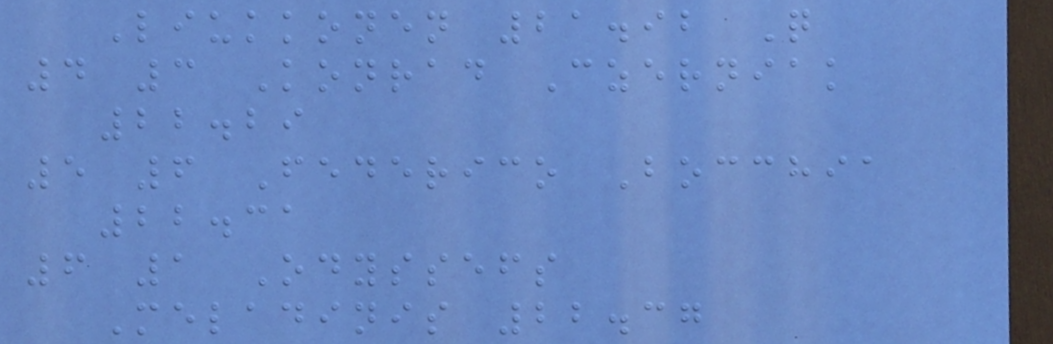Liukkonen 21.92 Q
4 3 Konrad Czerniak
22.29
5 6 Federico Bocchia
22.31
6 1 Odyssefs
Meladinis 22.37
